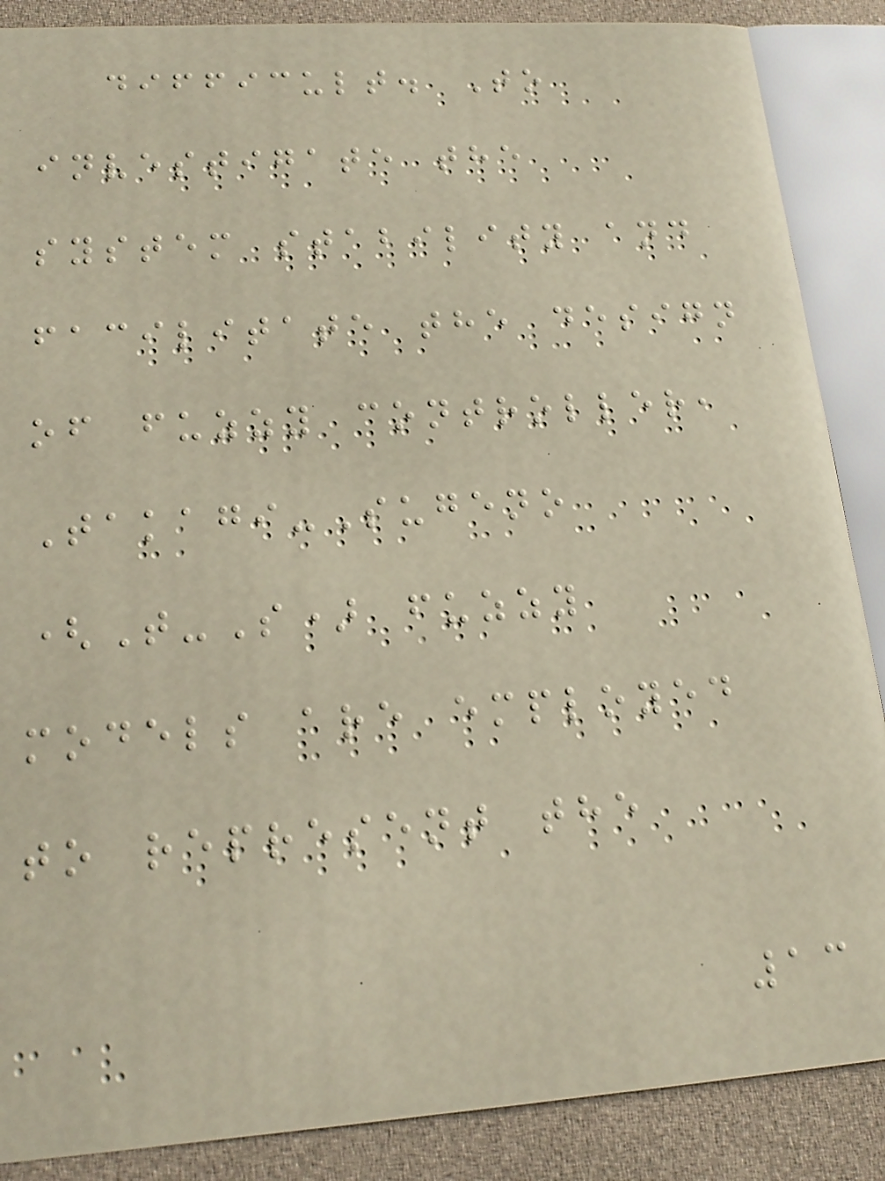difficult. To
investigate the
system stability and
facilitate the design
of fuzzy controller,
Takagi-Sugeno
(T-S) fuzzy
models are employed
to represent the
13
